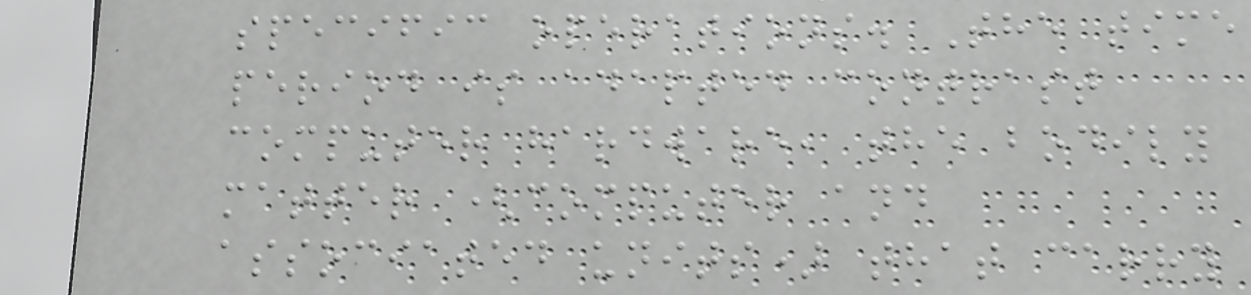specific operations. The time
period is adapted contrast
computer hardware, the bodily
matter (computer and
associated units) that carry
